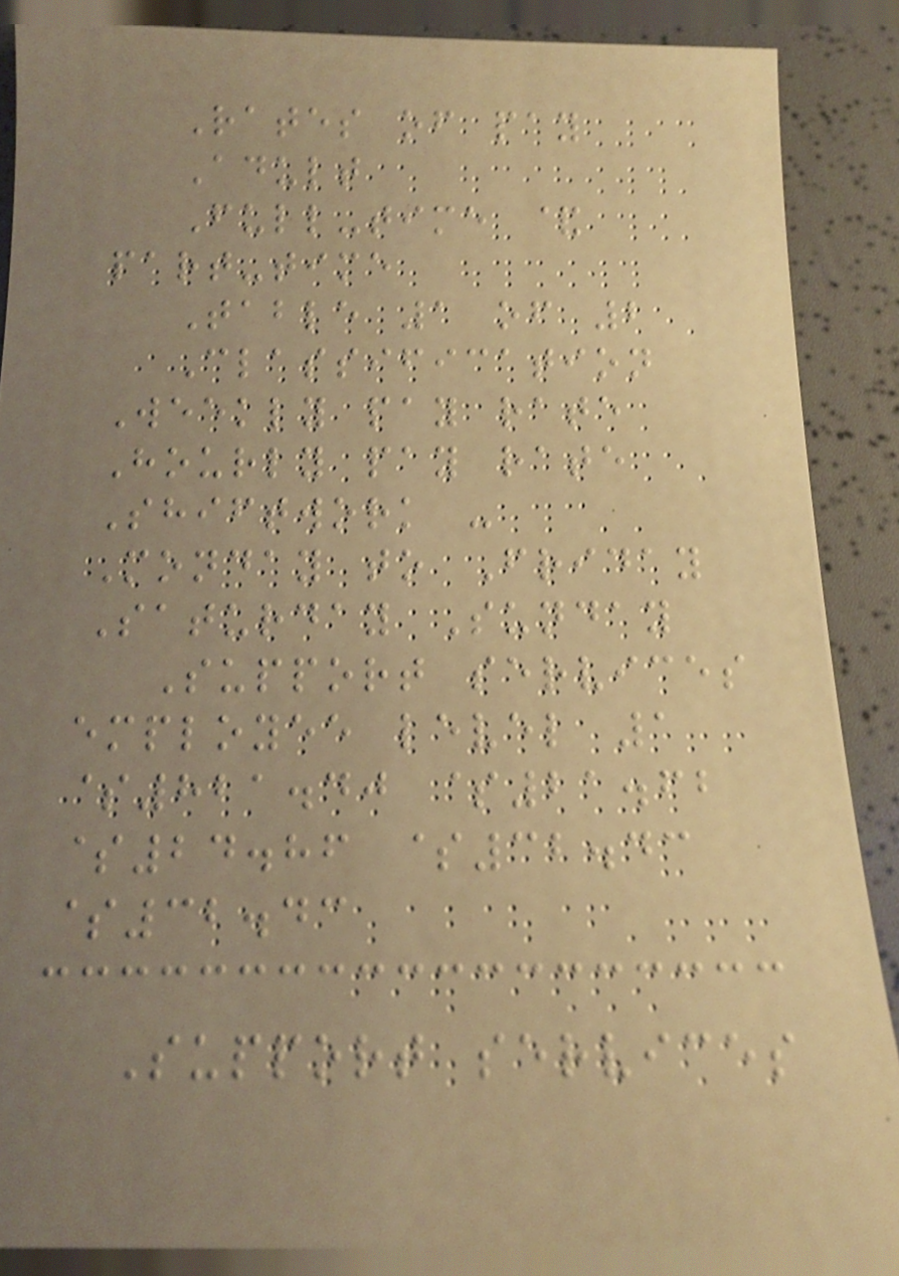Rates of pay
Adult
Full-time &
part-time
Table 1 of 2
Classification
Weekly pay rate
Hourly pay rate
Shiftwork -
Monday to Friday
Saturday Sunday
Support services
employee level 1
$821.40 $21.62
$24.86 $32.43
$32.43
Support services
